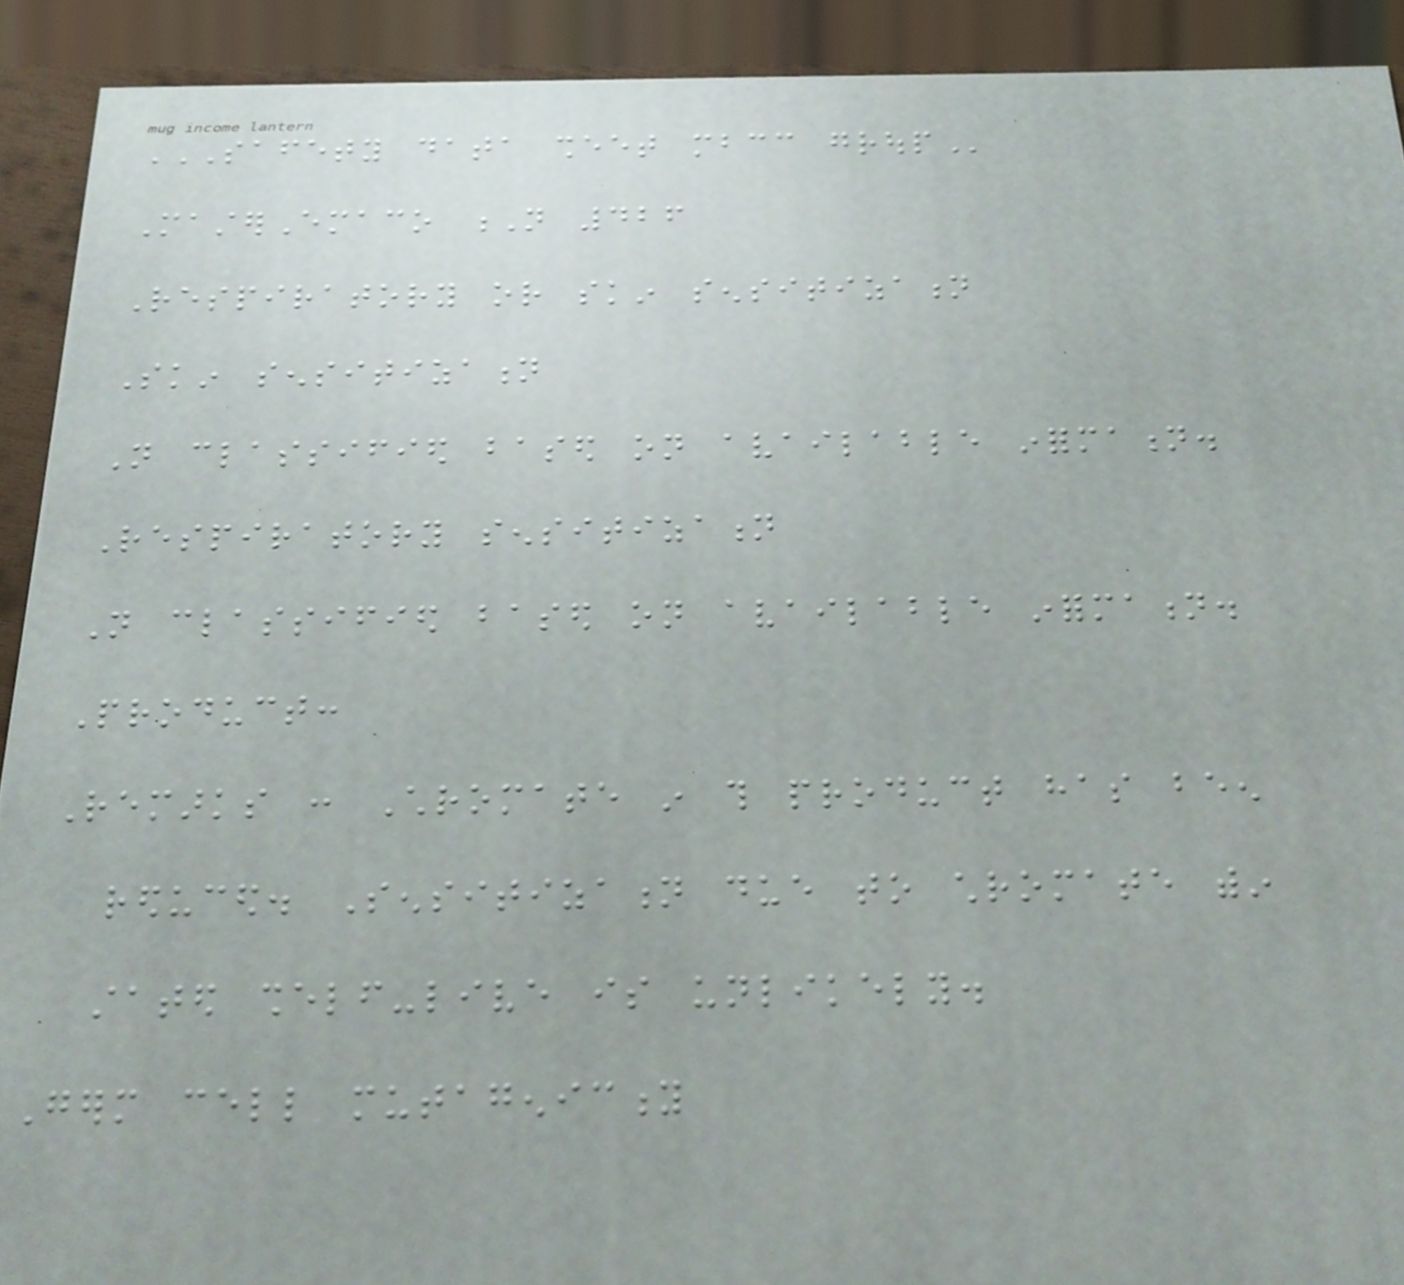SAFETY DATA SHEET MBCC GROUP
MasterEmaco N 426
Respiratory or skin sensitization
Skin sensitization
Not classified based on available information.
Respiratory sensitization
Not classified based on available information.
Product:
Remarks : Chromate in this product has been
reduced. Sensitization due to chromate within
stated shelf-live is unlikely.
Germ cell mutagenicity
